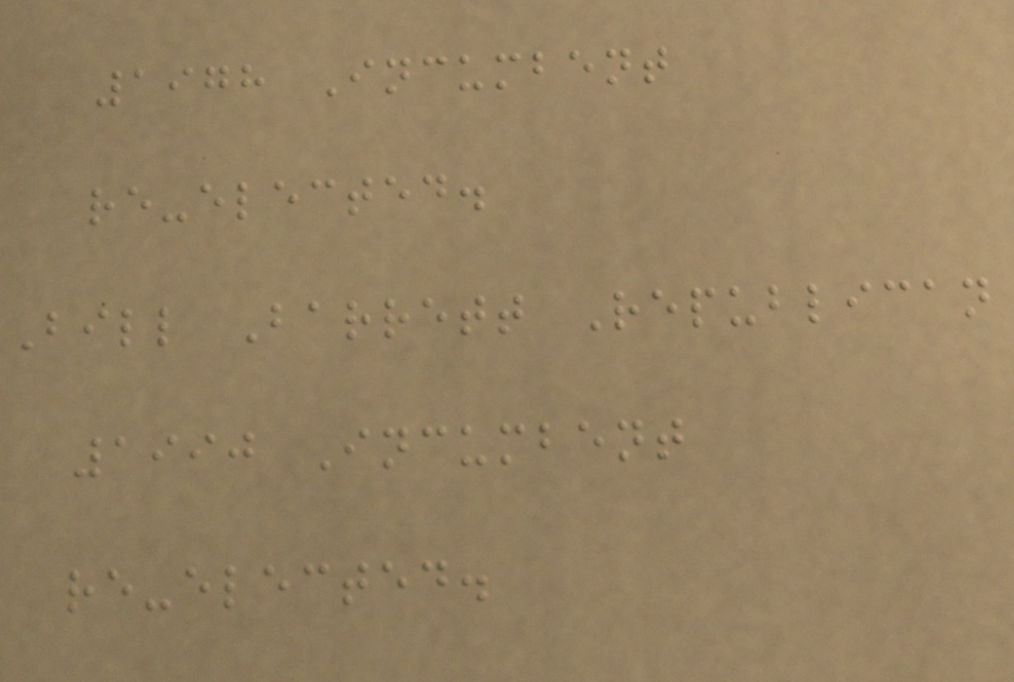1978 Incumbent
re-elected.
Bill Barrett Republican
1990 Incumbent
re-elected.
